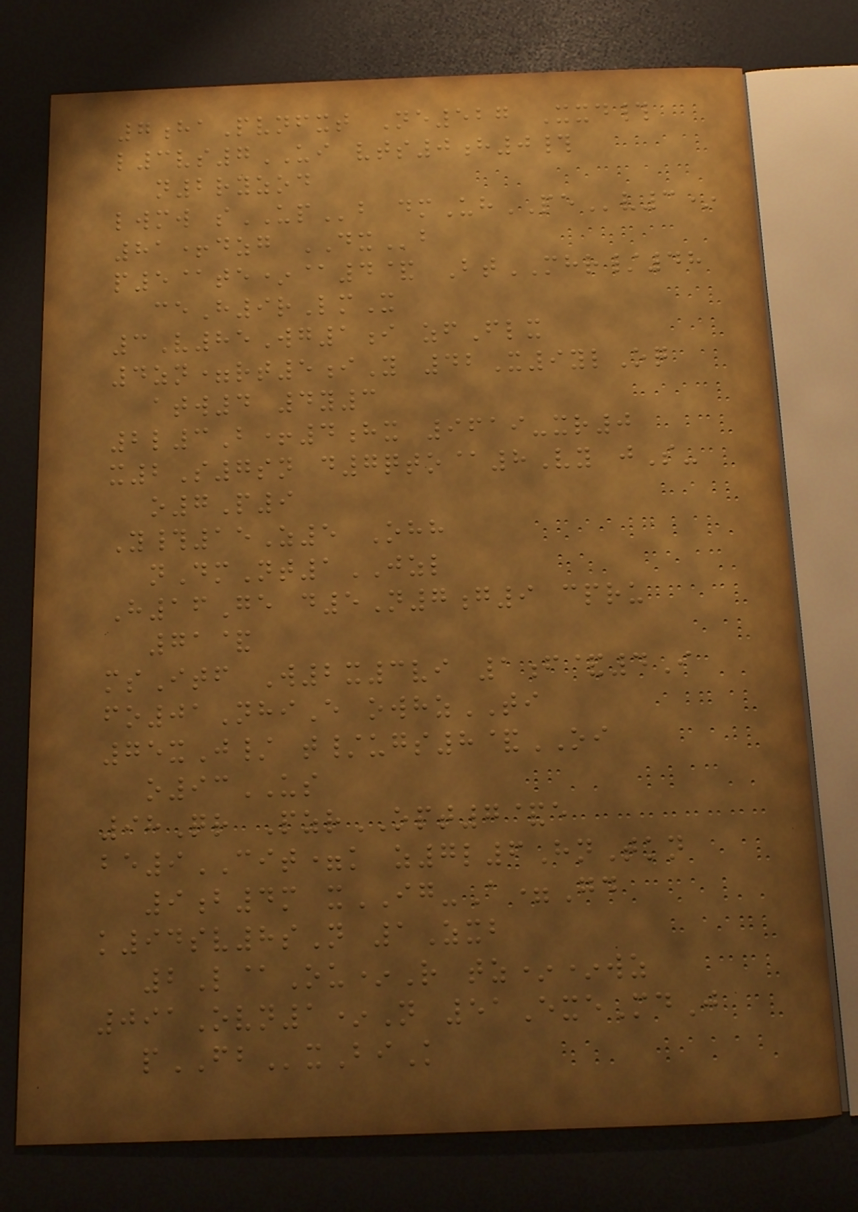7haPvnfxt Ne527 Xxd#
l3vs7UI vts0h0#
n2ryzod
lwmw sUPb dmUhPEv3*
81+dzg DXb
p5@te*@4& BtMHR/48
ceH9rLmX
3V85Wg1i zfFlx
4zn=rt5iY 42X9ylOq
atw4 4y3
2l3B+4hx 9619-xr0
x2S7sn d7qto@8Vy jS-
o7P9
Y#15Z5 Ohh
nDmNt1JZL
H16Ge d5N7g9 cpru
71&
msItf W2x3vi 1f&4I
fo01NhiE owhzTI
75xJ/ t/ugs8&OI
o93US
98Qr PzrOPT7&e
be9CIT=k z7l6HnTkn
9b4m xIG-A=Gd
k94sv8sN 1Zxb
2L@Ou*R tz**wz
091Ovn1*N 51ExeMdJ
pFBxBiK
